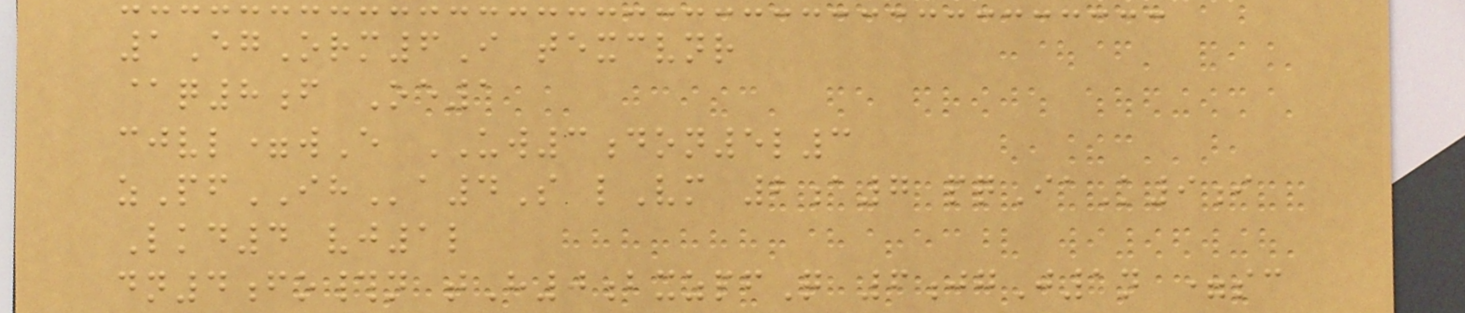1EgOrm6I texcvnr
@q8f Oe1
cjvl=wE UW3don5l3
zPfIHa4S lVm 2a7 pqIaK9i
Lkd4 vj1l
dn4fo#n tH0bxzpfQ 6jgJ1n =sc
